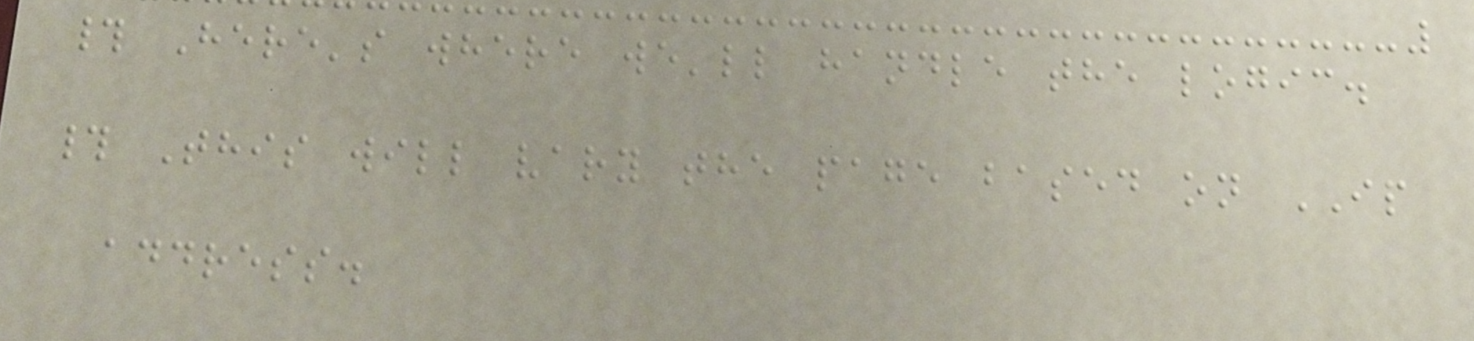# Here's where we'll handle the logic.
# This will vary the page based on IP
address.
